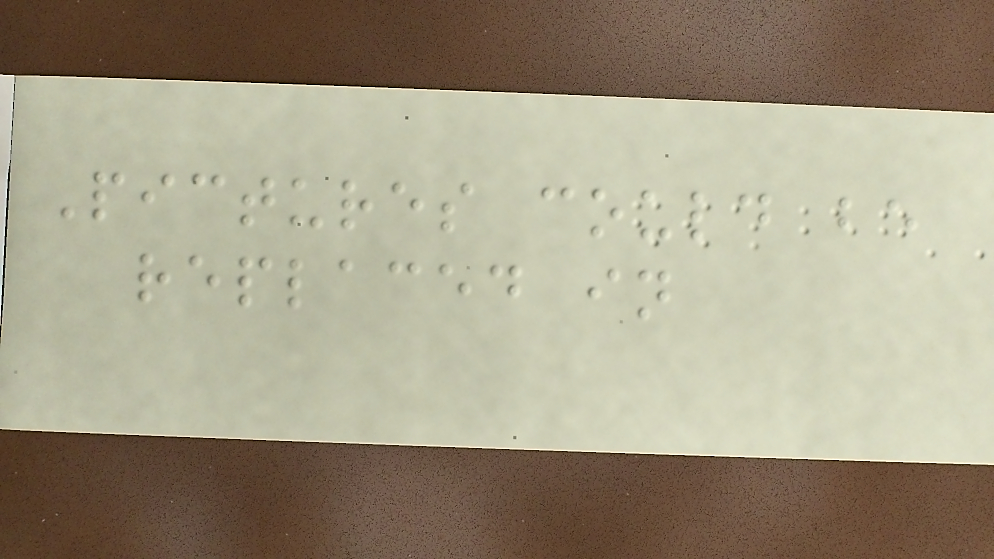Pictures could be
replaced in
